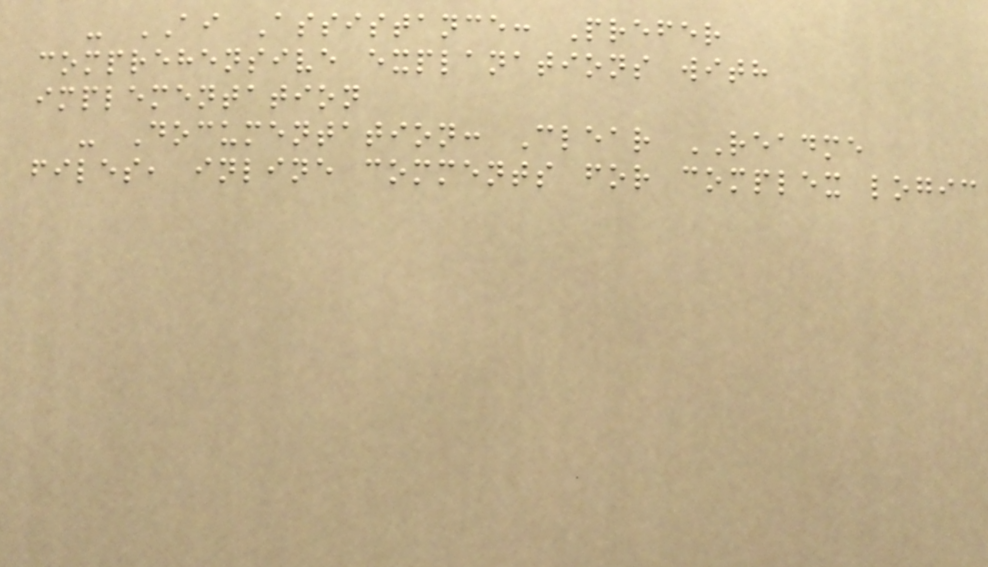- AI Assistance: Prefer
comprehensive explanations with
implementation
- Documentation: Clear README
files, inline comments for complex logic
